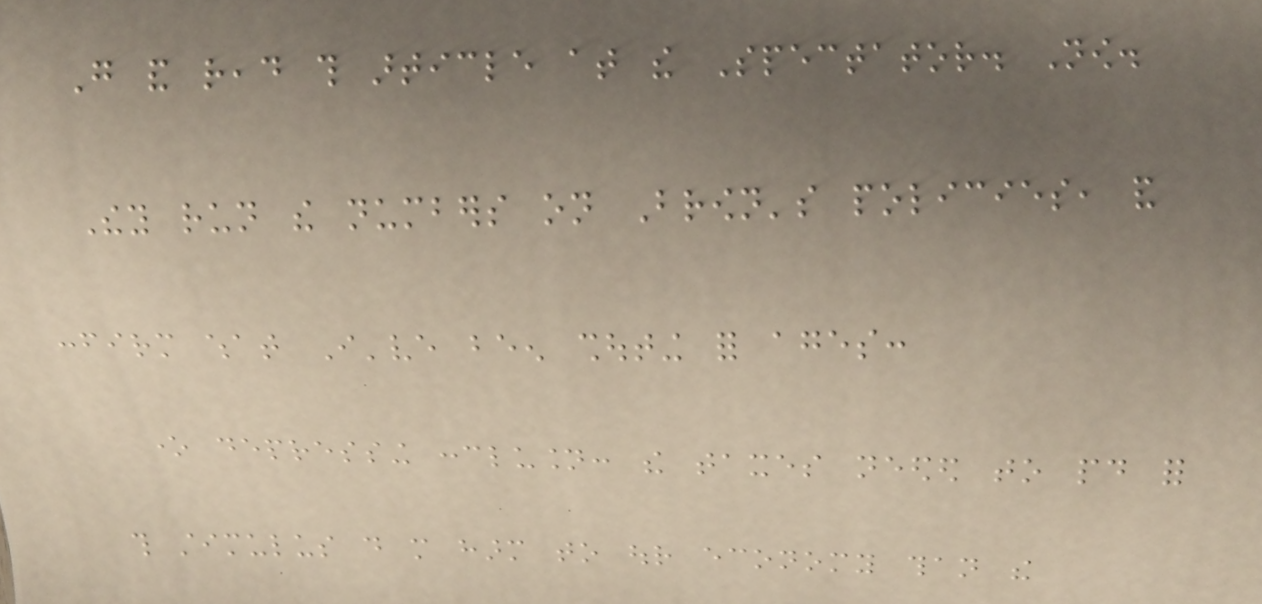Go and read this article at the Spectator. Now.
They run the numbers on Brown's policies, and
confirm what I've been shouting for ages:
one depressing conclusion: the taxes needed to paid for
this stimulus do more harm to our economy than the
